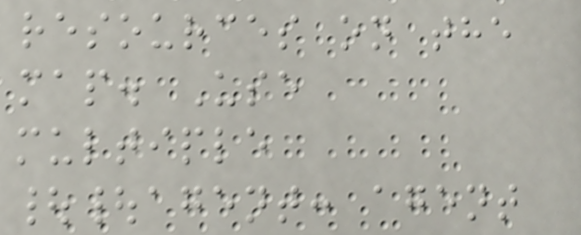resources on the
map. Use
multiple
||agent: agent
